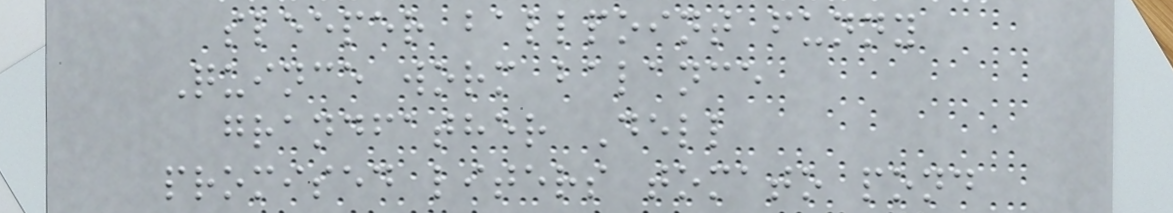sleeper ballpoint funny
Quince worm balance
grandfather Dell
promised liters tomato pond
